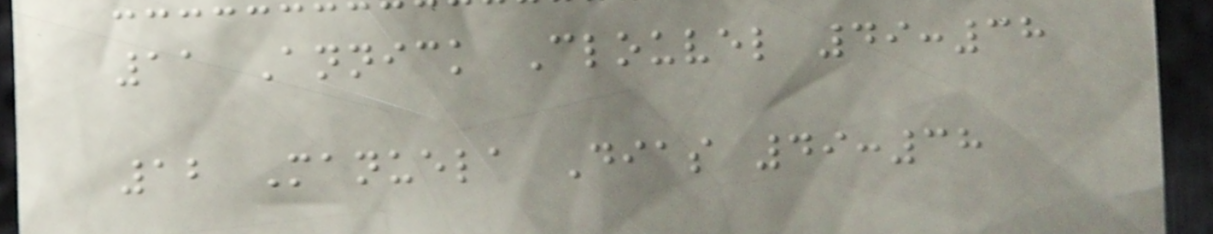11 Annick Clouvel 49:38
12 Manuela Dias 49:38
